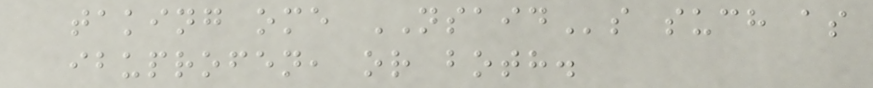taking ome NSAIDs such as
ibuprofen, or both.
